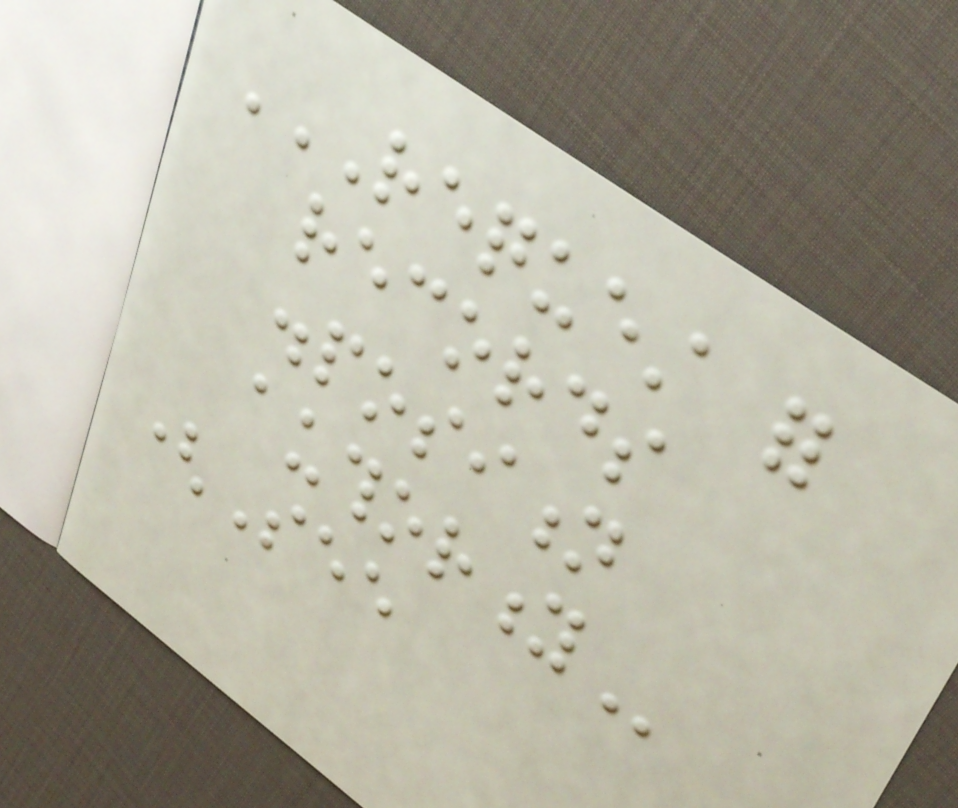REQUEST FOR
RECORDS
DISPOSITION
AUTHORITY
(See
